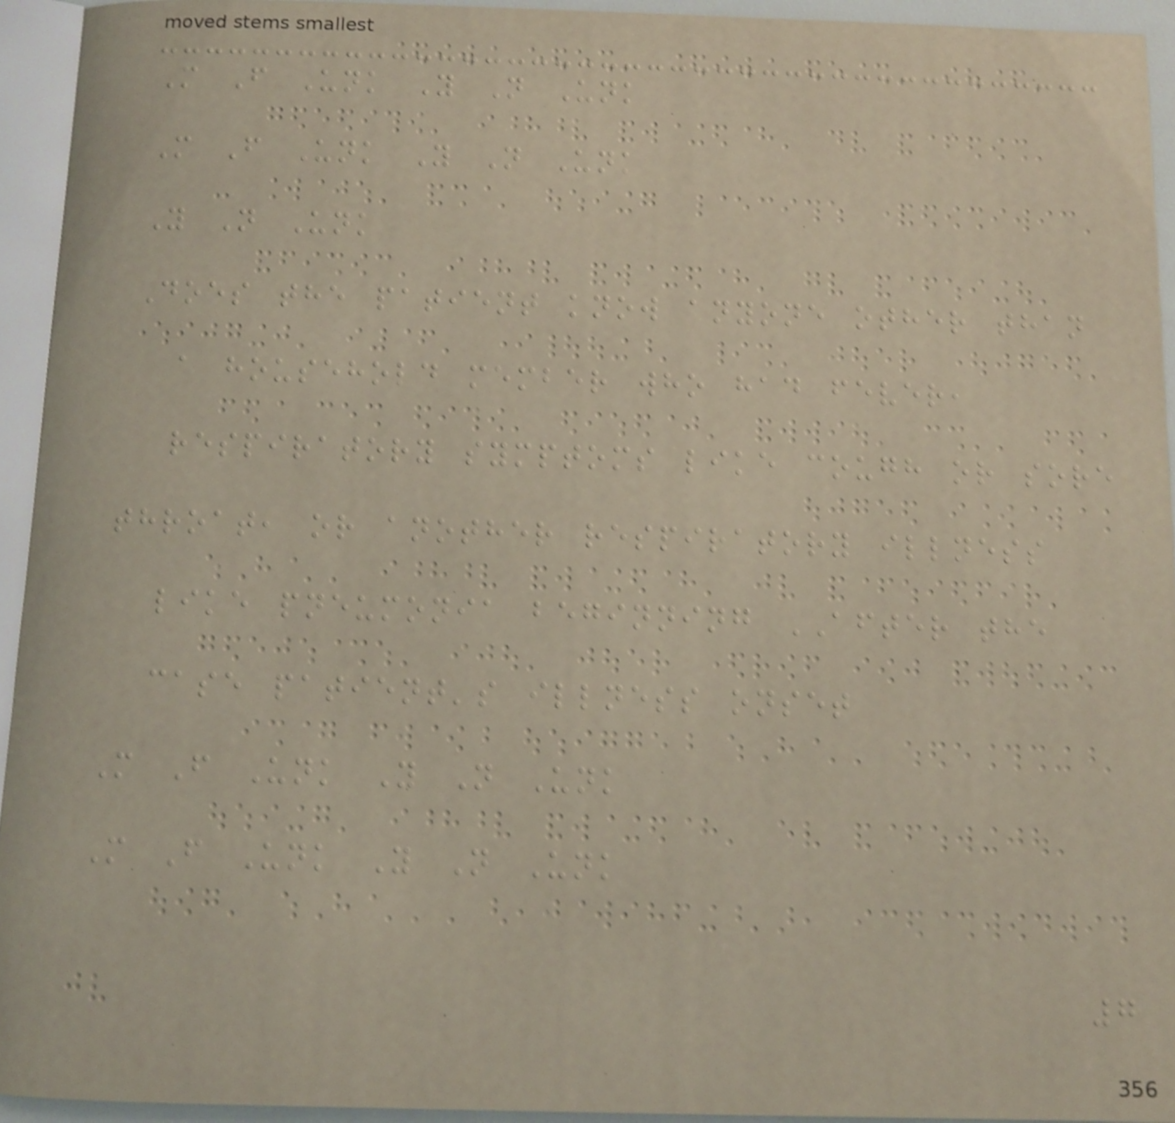M F Unk Y N Unk
M F Unk Y N Unk
Y N Unk
Does the patient know anyone other than
a household member who had fever,
respiratory symptoms like cough or sore
throat, or another respiratory illness
like pneumonia beginning AFTER the
case patient's illness onset
M F Unk Y N Unk
M F Unk Y N Unk
7
